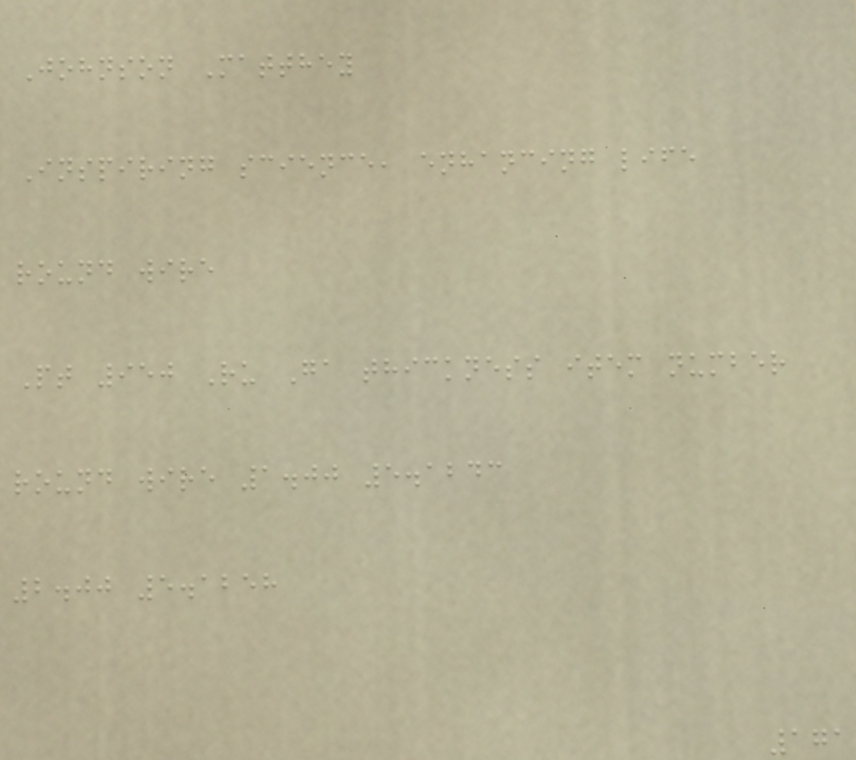Johnson Matthey
Inspiring science, enhancing life
round wire
Pt 950 Ru Ga thickness item number
round wire 1.00 5.1243
2.00 5.1258
171
